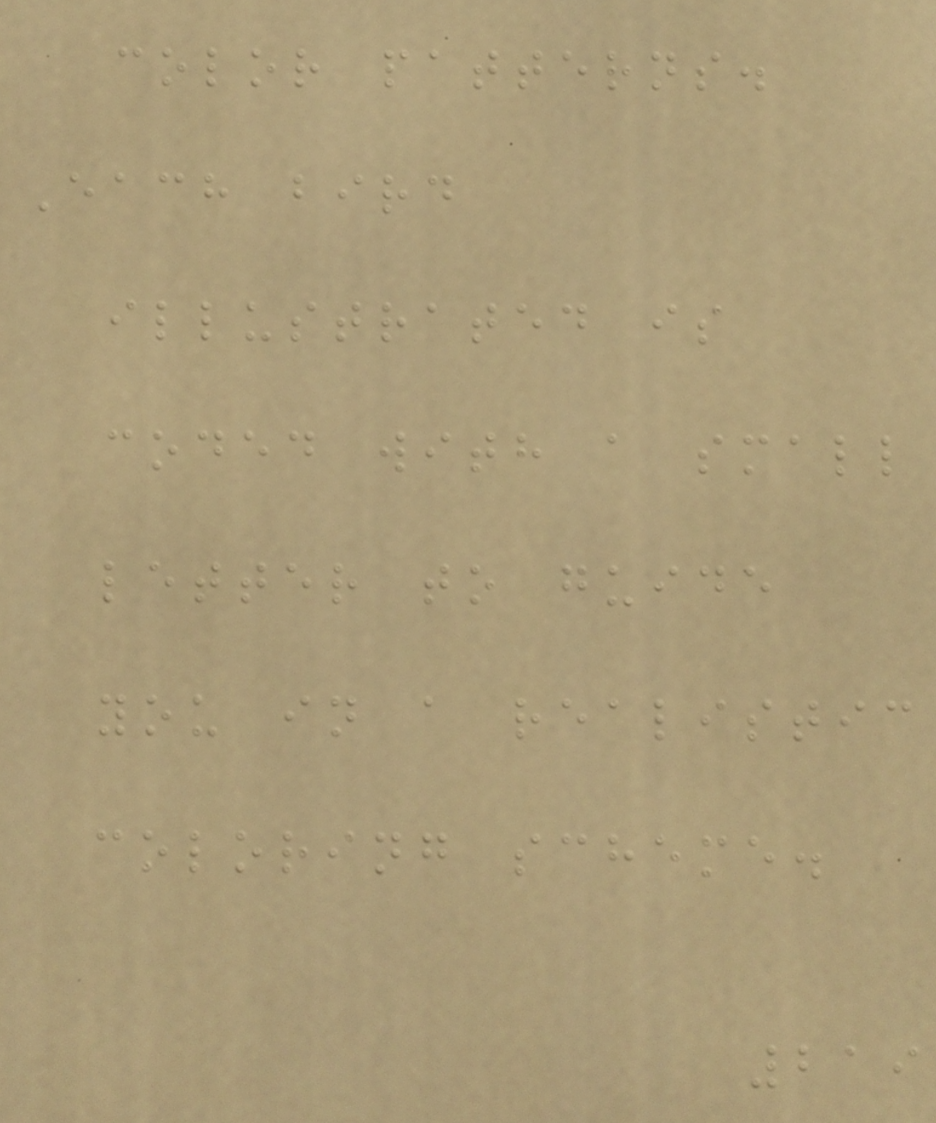color patterns.
Each bird
illustrated is
coded with a small
letter to guide
you in a realistic
coloring scheme.
219
